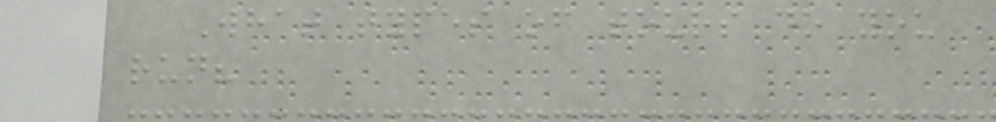What types of tours do you
run?
